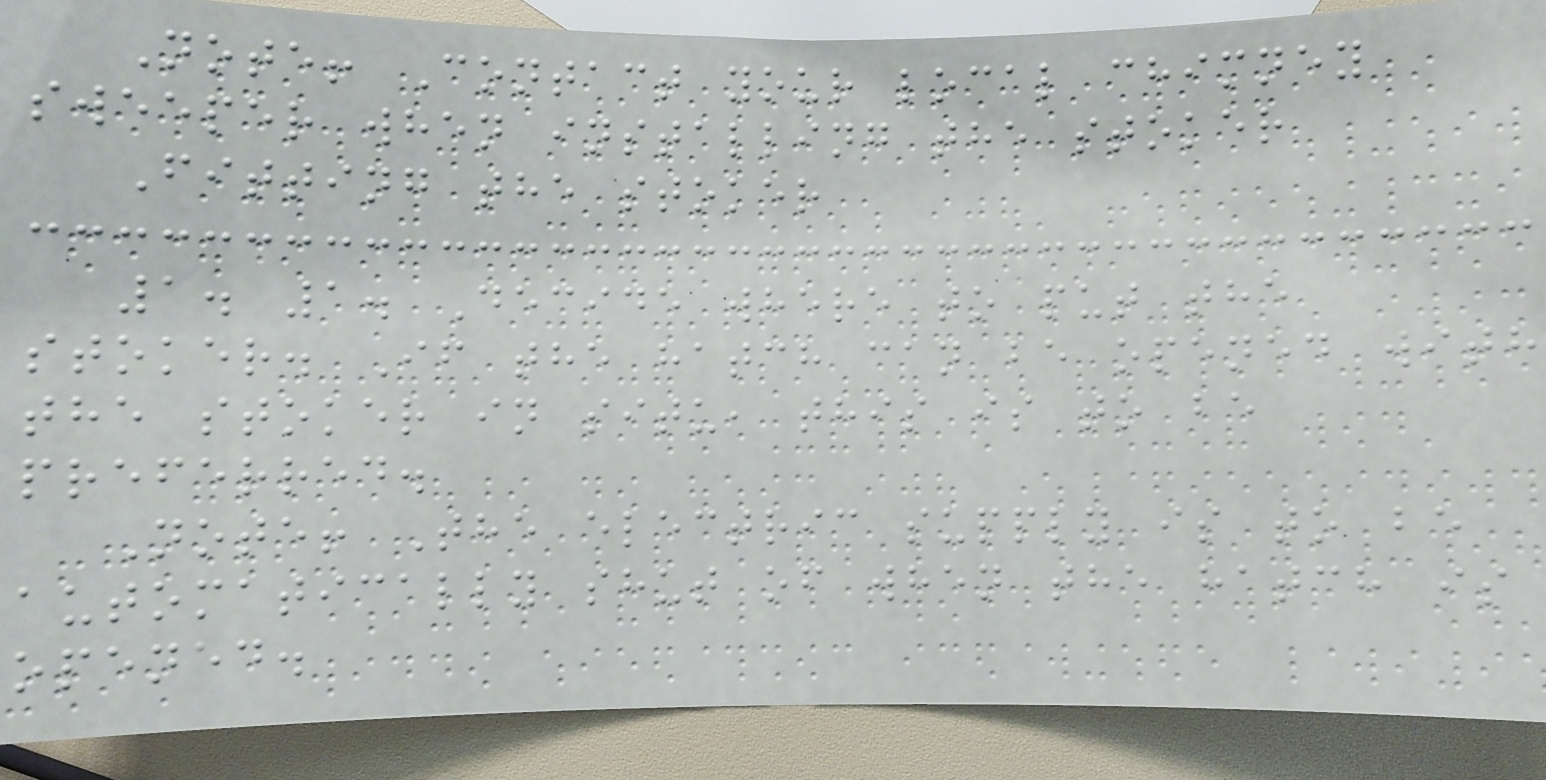Note! Contact your local chimney
sweeper when installing the stoker
Fitting the stoker
1. 1. Decide where to put the
stoker. If the hatch can be opened with
the stoker in situ, this is to be
preferred.
Note! The electric supply is to be
automatically shut of when the hatch is
opened.
